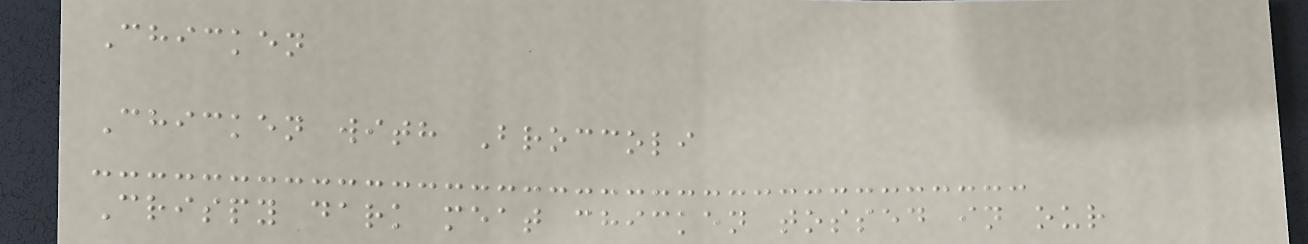Chicken
Chicken with Broccoli
Crispy dark meat chicken tossed in our
